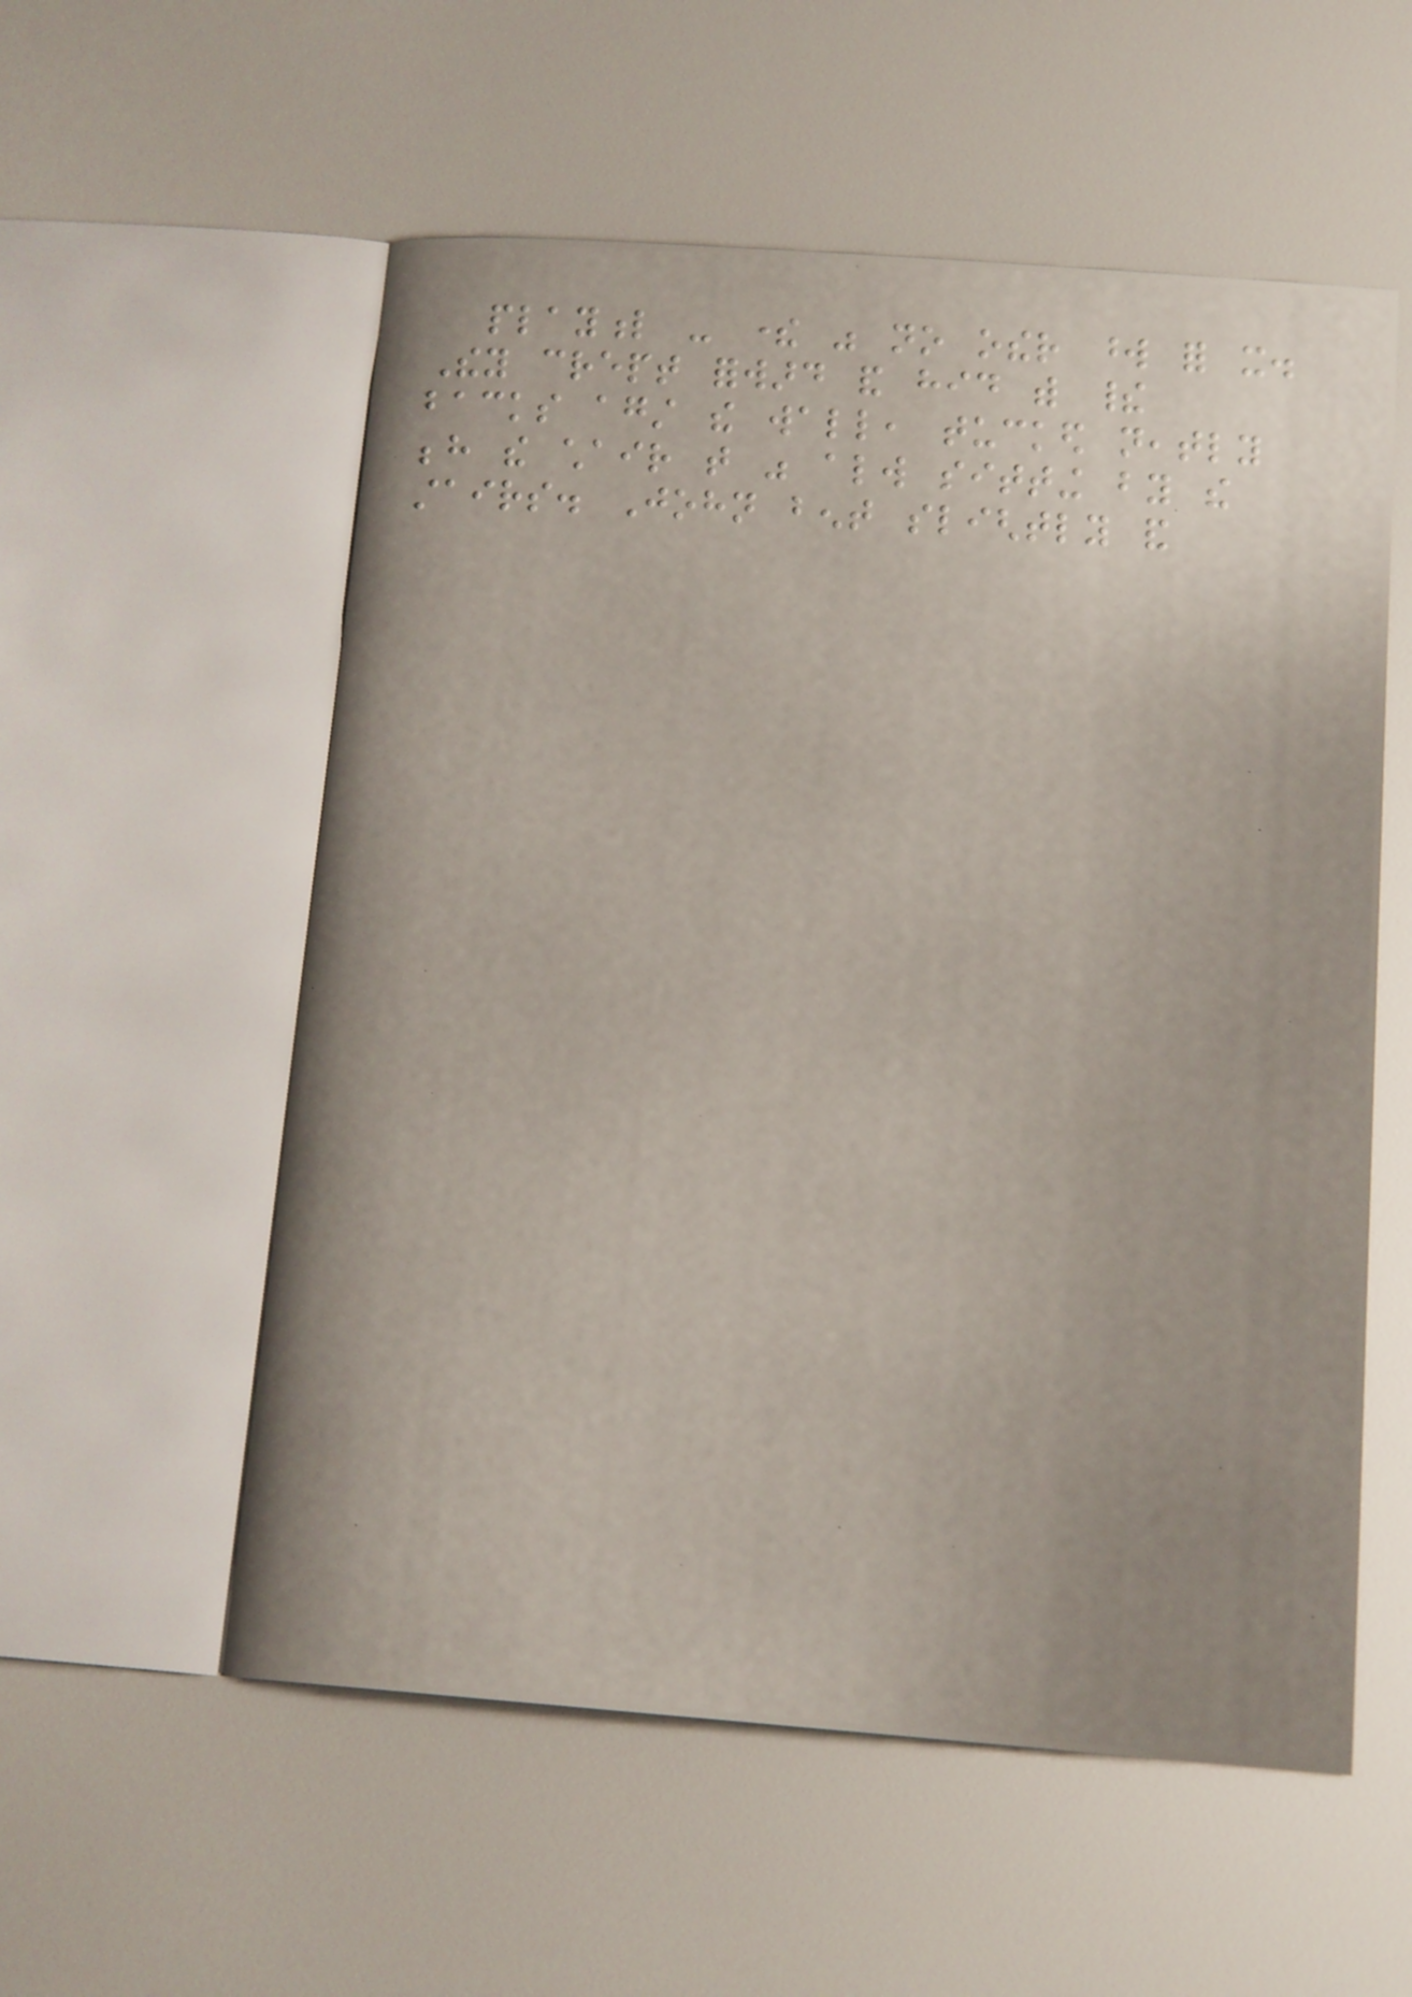playful - there was no other word for it.
They crept forward and hid with their
backs against the wall, tucked neatly
behind the chair that was always sitting by the
stairs. John bent slightly and
